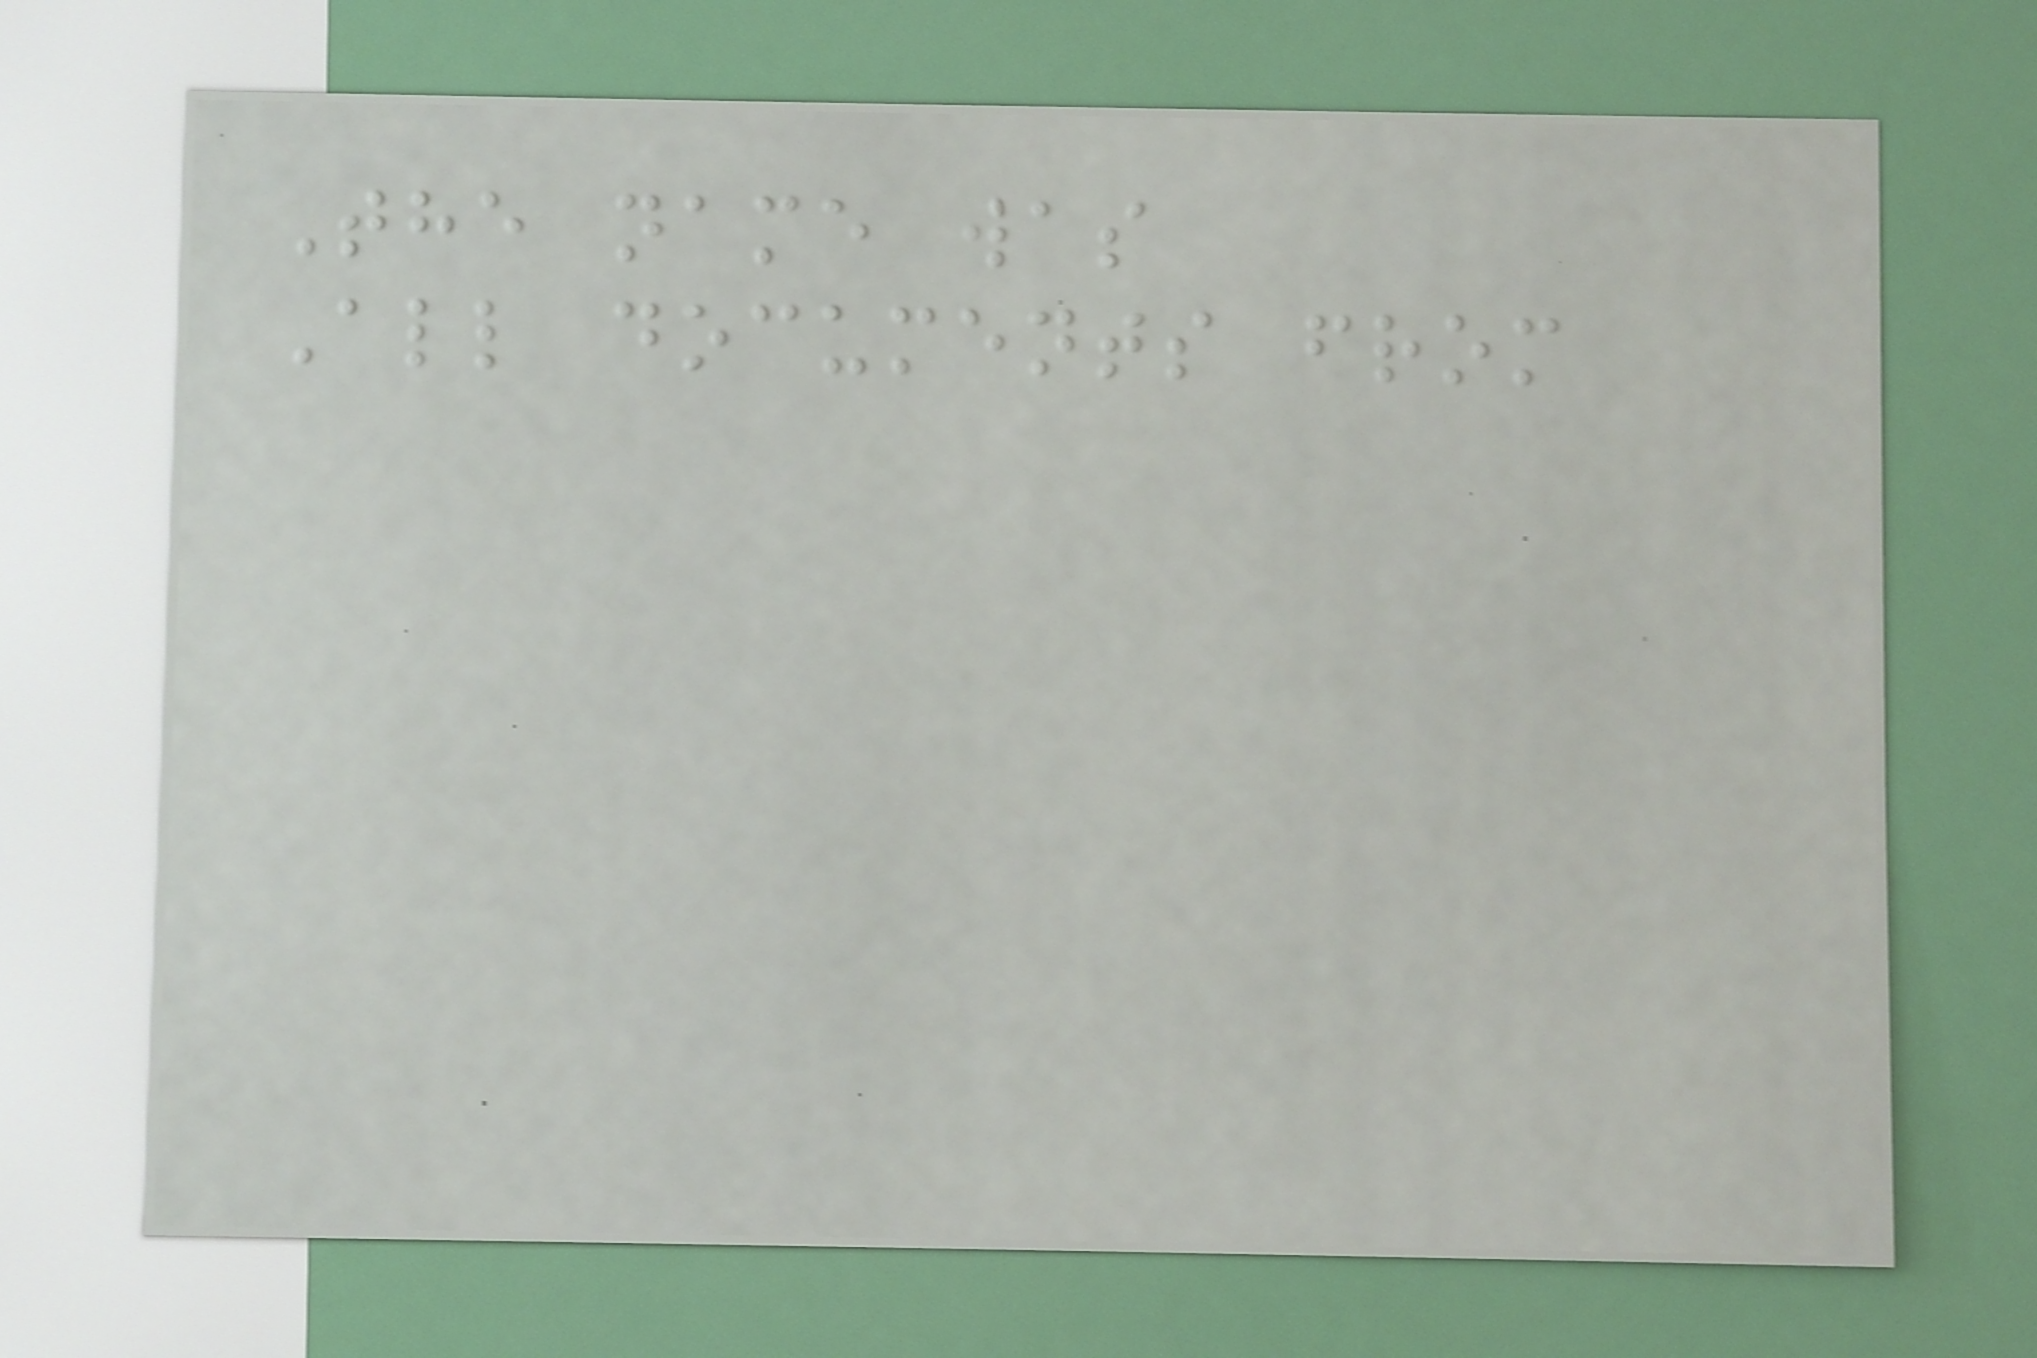The name was
All documents from
